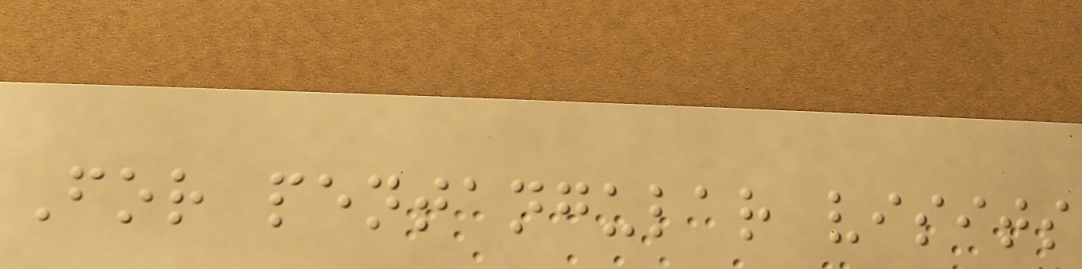For pentangular visits
